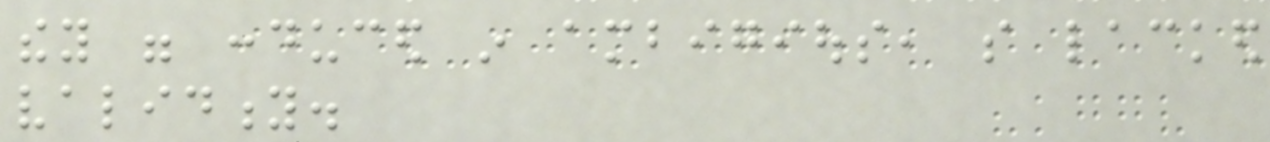they were conduced in ambigious, so lacked
validity.
